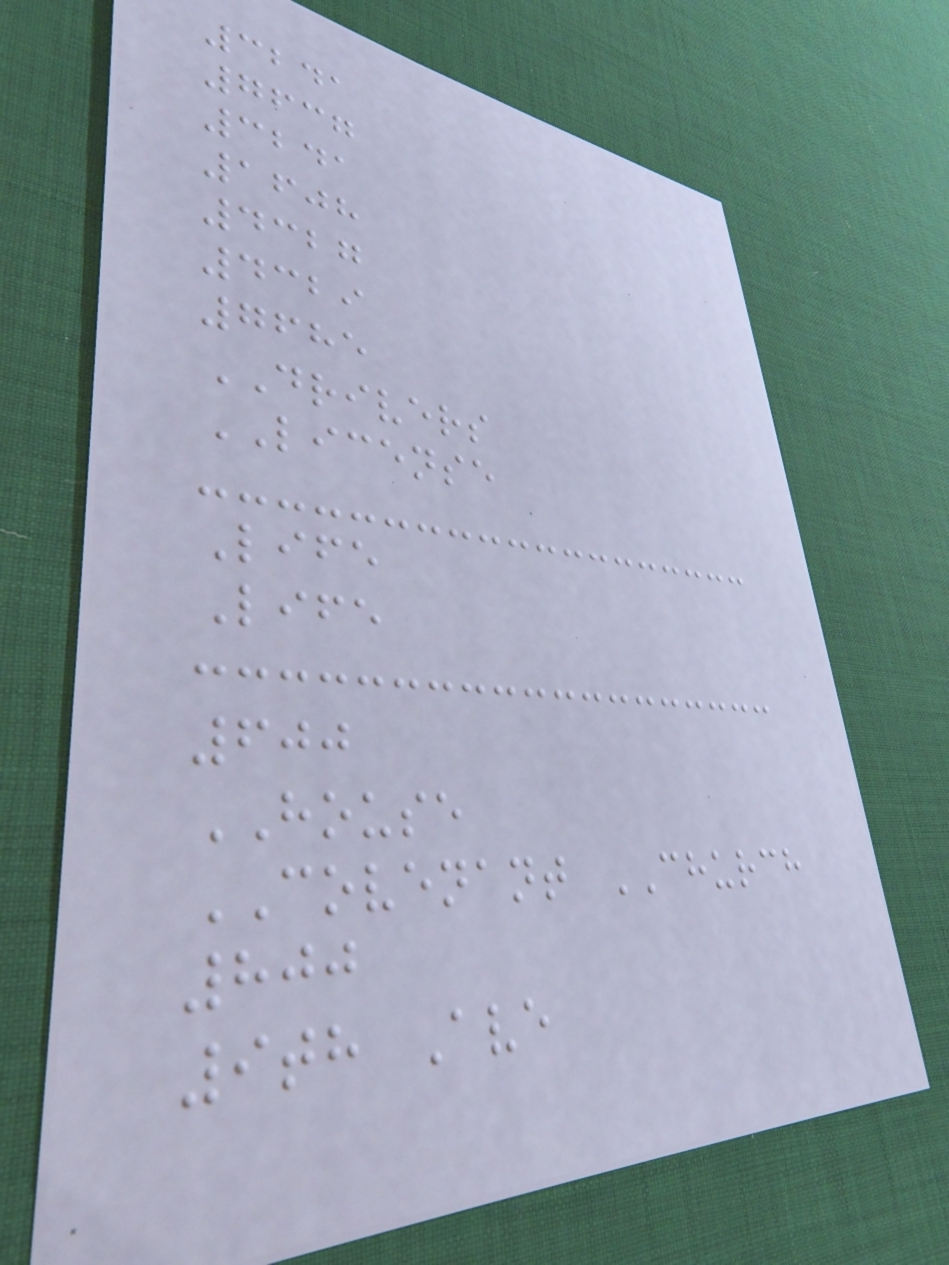3241
7637
3241
1608
4327
4329
7685
DRIVERS
LICENSE
Life
Life
600
HOUSE
COVENANT CHURCH
800
9th Ave
